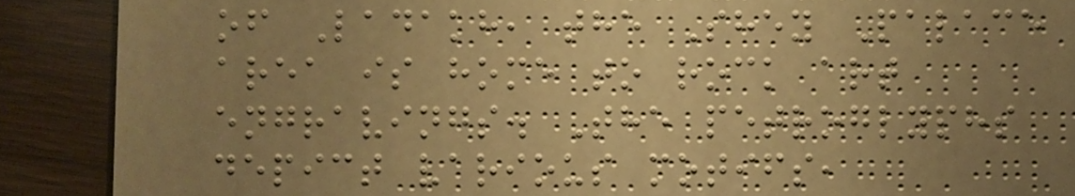of Ladakh, the Shey Palace
area is home to rock art
engravings. The petroglyphs
depict various motifs,
